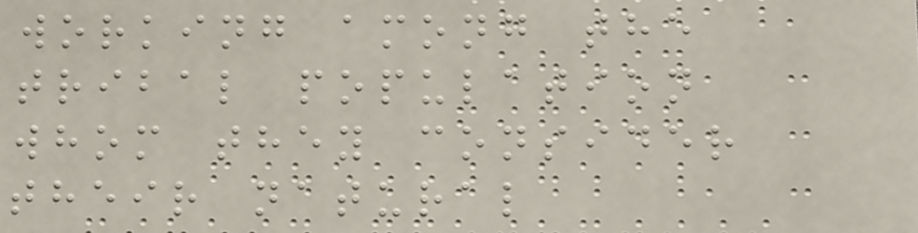working among the
tribal population
whom they consider
their natural
